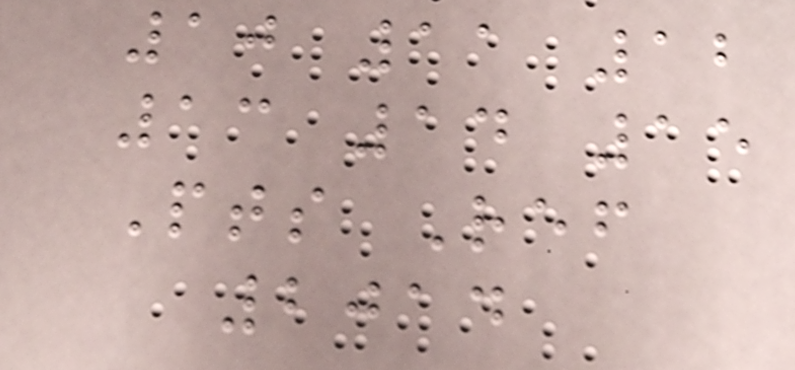10 11 12
13 14 15
Pts Ref
2014
